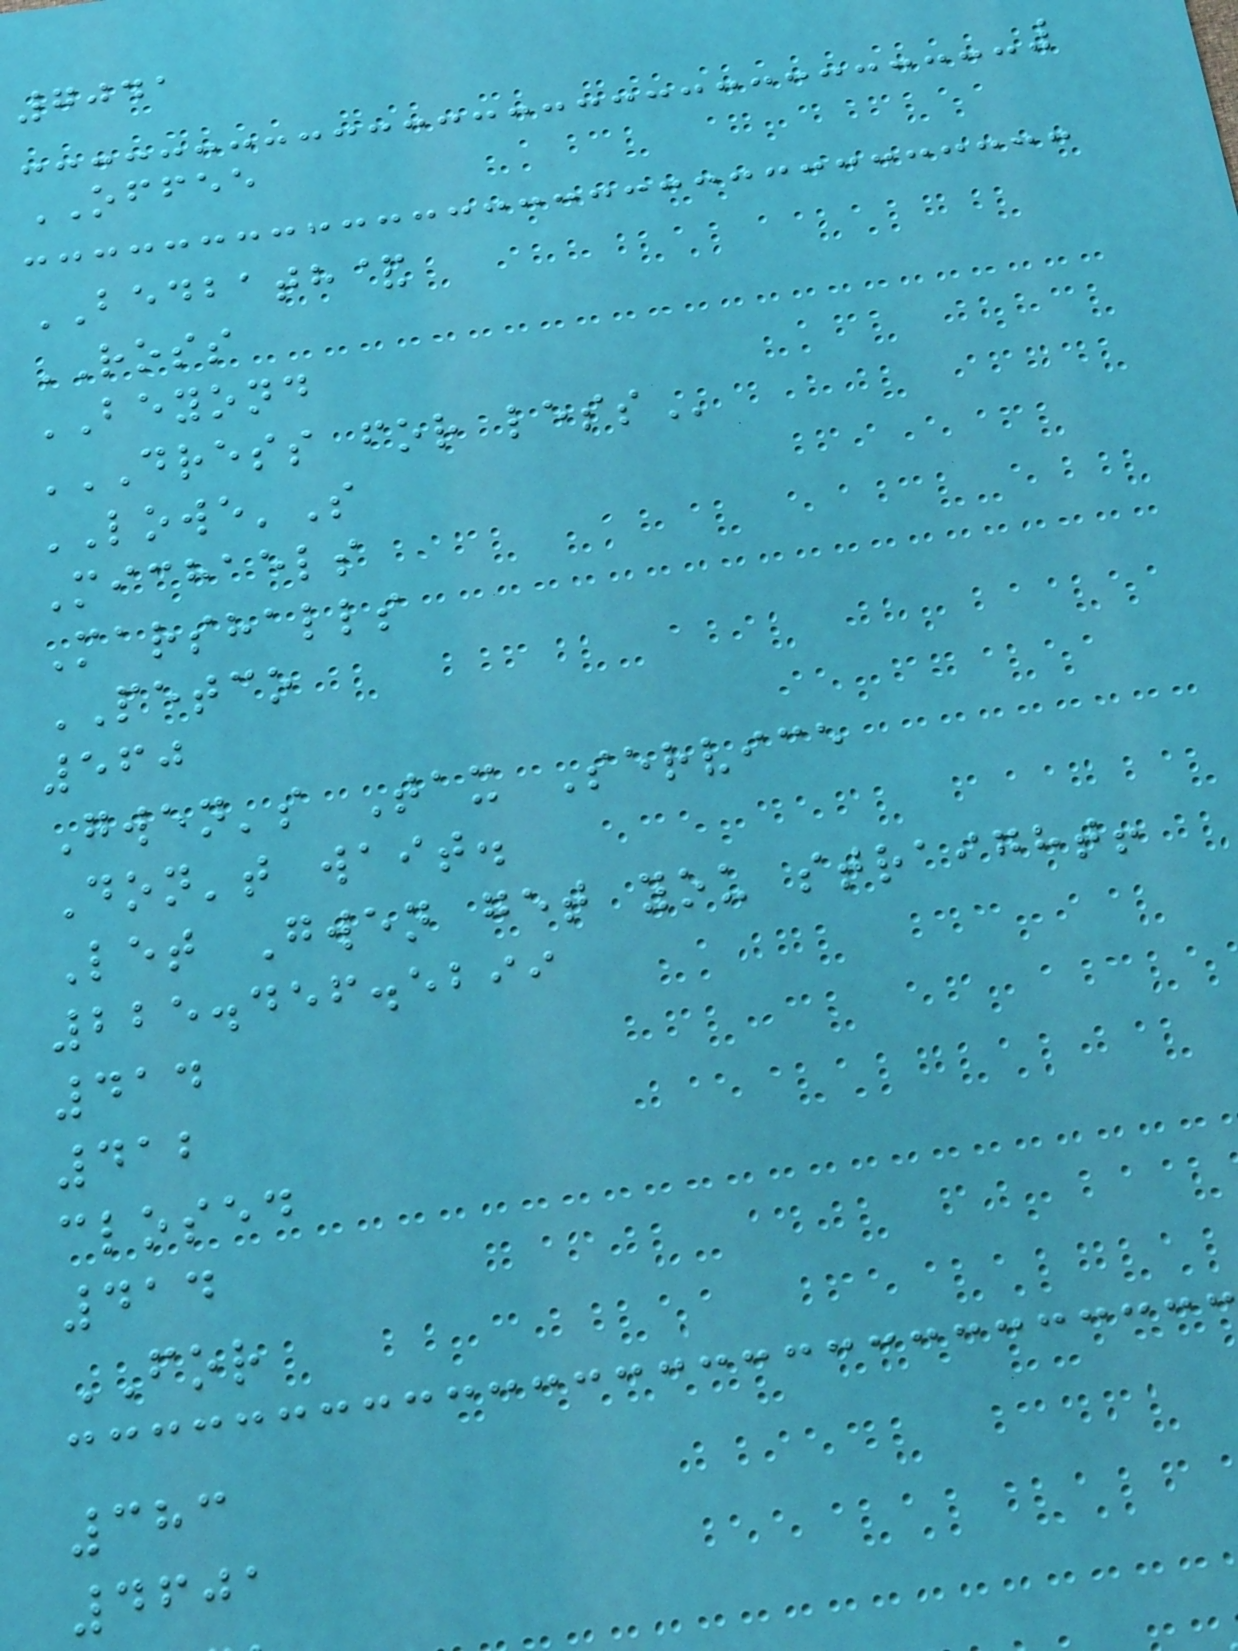7041
OFFEE
BEDBATH&
ROSS
BEYOND
DRESS FOR LESS
LOWE'S
Michaels
Marshalls
PETCO
560
Gwen's Tax Service
Don't wait.
Let Gwen get you straight!
225.456.5299
414
412
closed
414
FOR
383
4601
